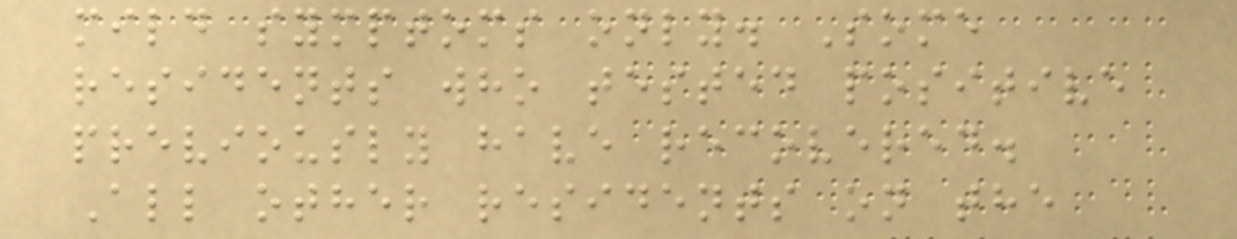mild symptoms only. Some
residents who tested positive
previously have recovered.
All other residents on the
